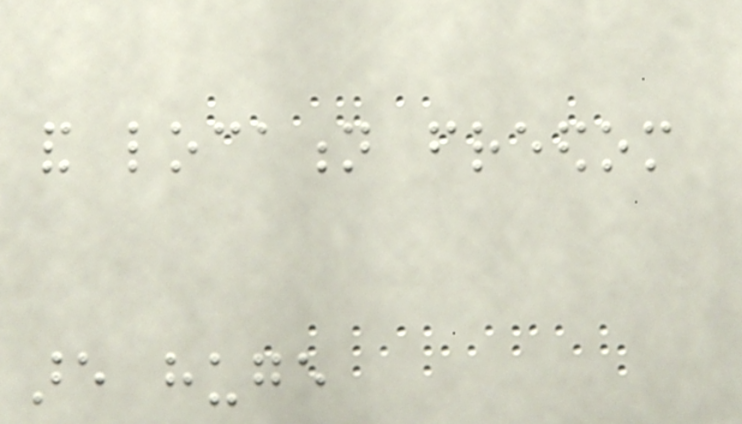and location freedom
are huge
